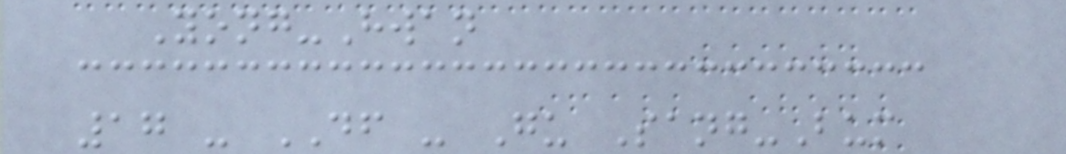Yong-Hwan
17 - DF - Gu Sang-Bum
